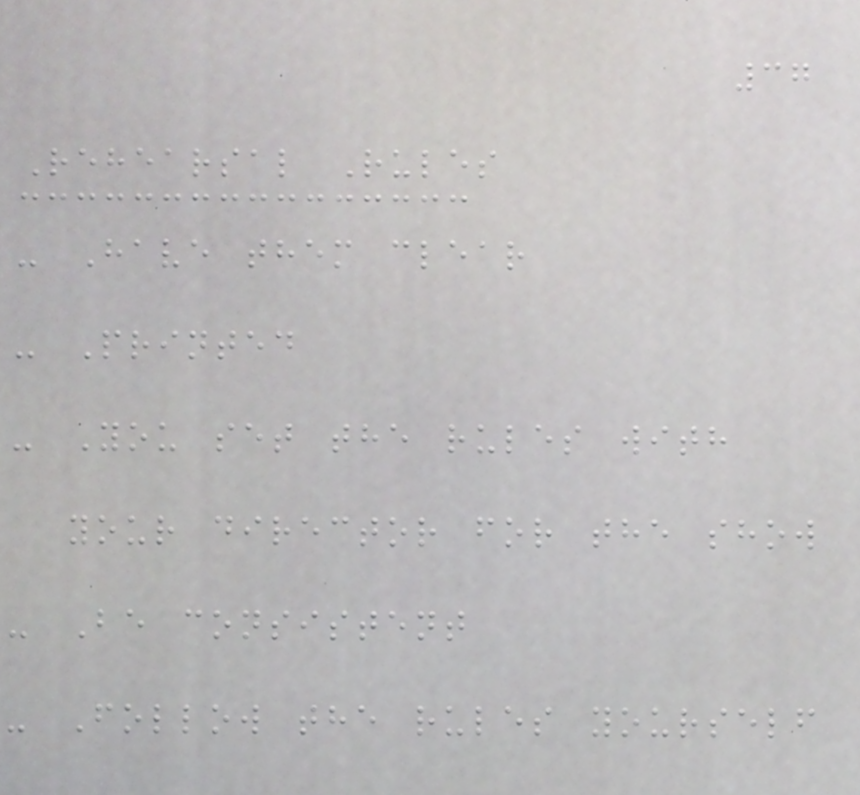37
Rehearsal Rules
- Have them clear
- Printed
- You set the rules with
your director for the show
- Be consistent
- Follow the rules yourself
